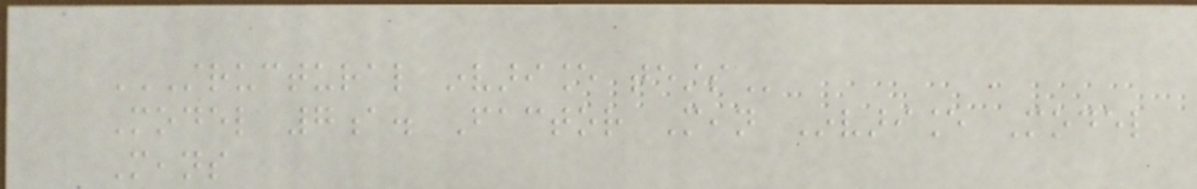STRUCTURAL INVARIANCE TESTS
Model 7a. Factor Mean Invariance Model
Means
